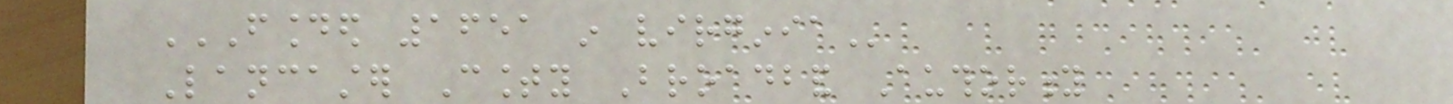FOUNDED 1651 IN VIRGINIA
Lancaster County Broadband Authority
